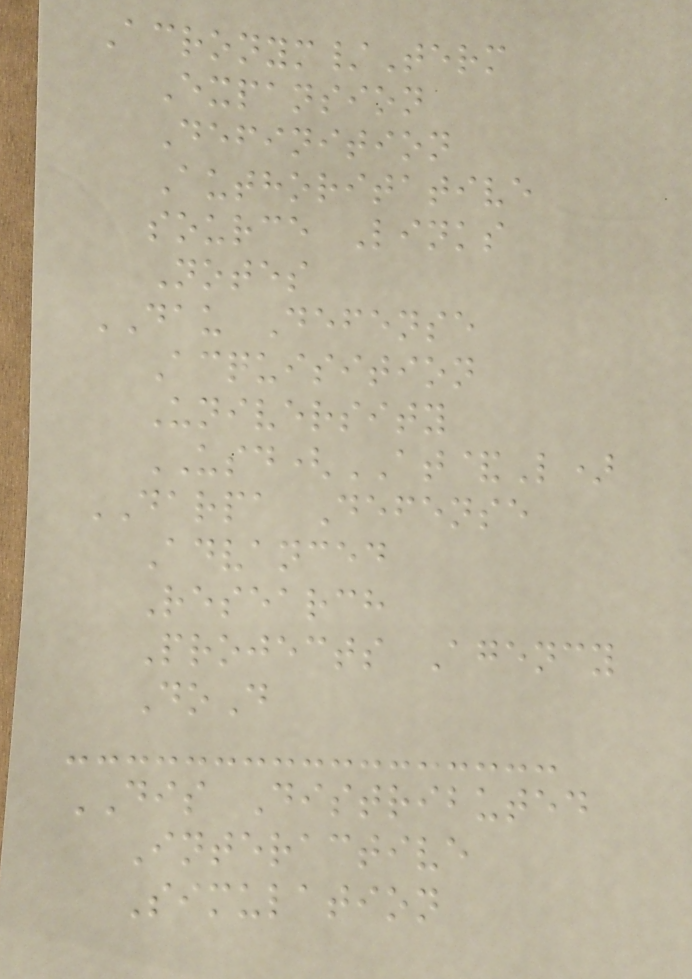Acronym/Term
Expansion
Definition
Authoritative
source Links
Notes
DAU Defense
Acquisition
University
USD(AT&L)
DARPA Defense
Advanced
Research
Projects Agency
DoD
DIS Distributed
Interactive
Simulation
